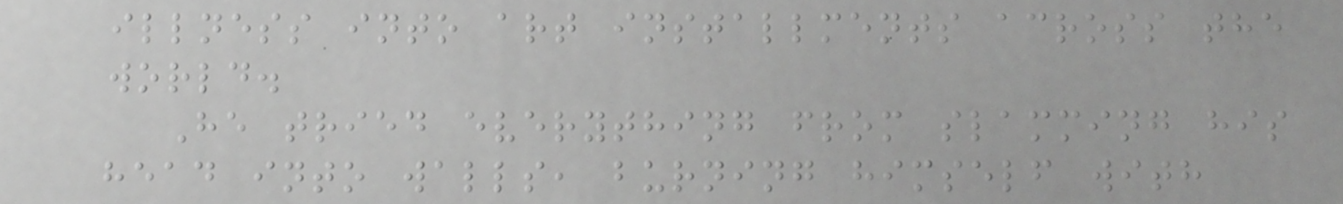illness into art installments across the
world.
He tried everything from slamming his
head into walls, burning himself with
